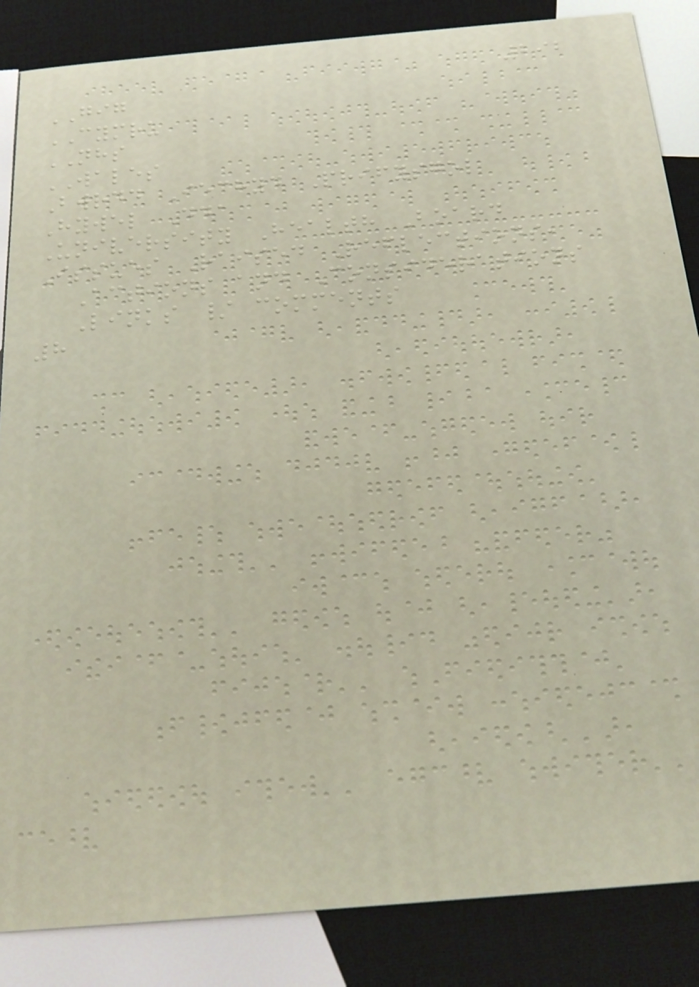292
GIG
CYMRU
NHS
WALES
Bwrdd Iechyd Prifysgol
Hywel Dda
University Health Board
Issues Raised Reflections,
Actions and Considerations
Links / comments
8
